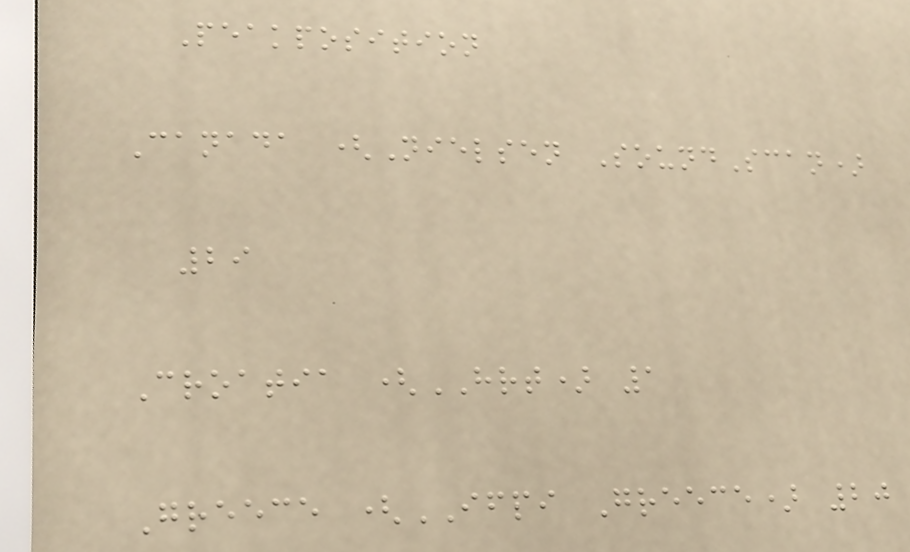Peakposition
Canada (Nielsen SoundScan)
29
Croatia (HRT) 1
Greece (IFPI Greece) 20
